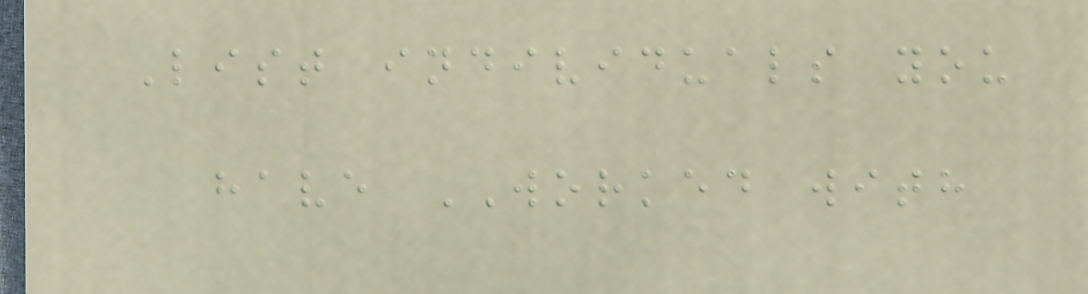List individuals you
have WORKED with
